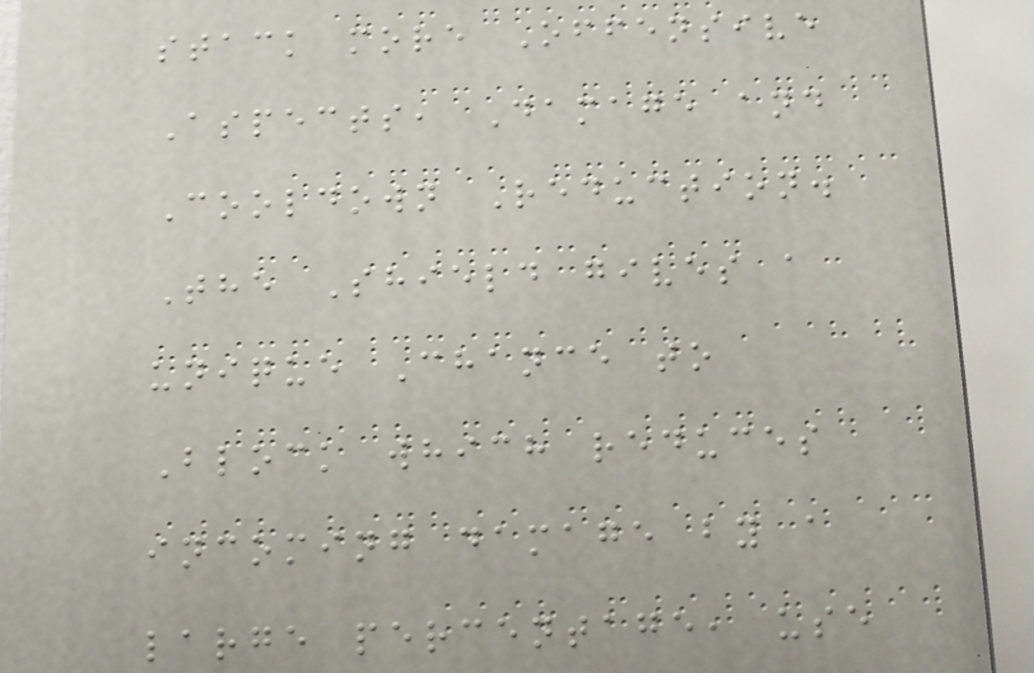stack more Offensive
Aspects, Damage and
Cooldown Reduction.
The Shield gives a
unique Chance to
Block which reduces
incoming damage by a
large percentage, use
